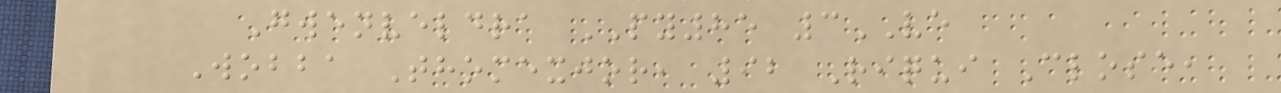Gwenveldra PY85 3VE
Wobba Thomexjor, 92 Riqui Close,
